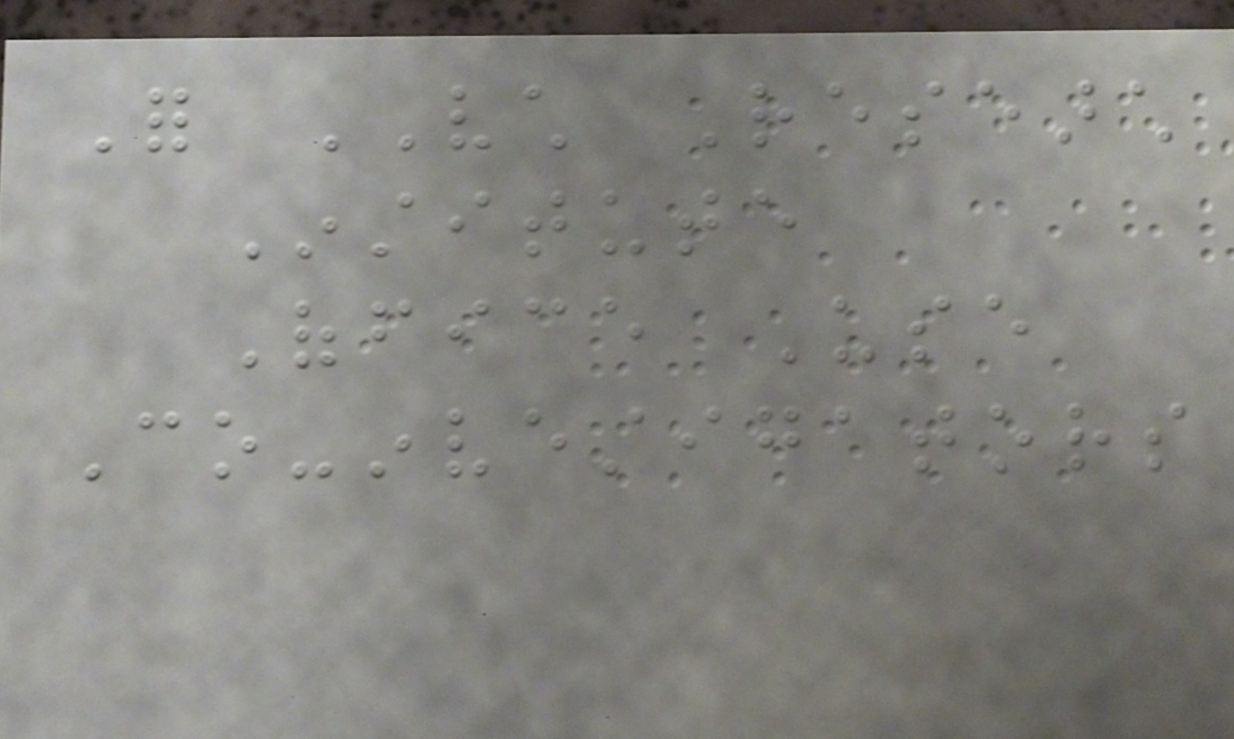For VCH Research
Institute
Office Use
Co-investigators
